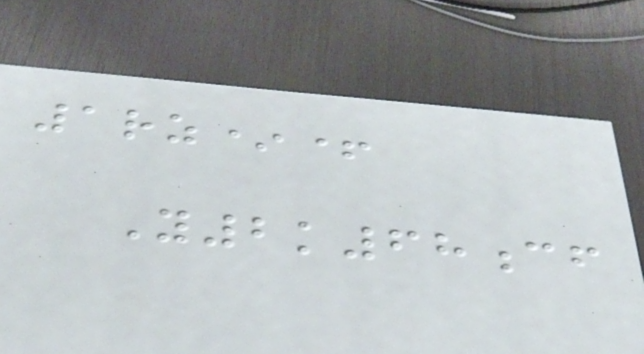1rz*+
Y2k68cf
